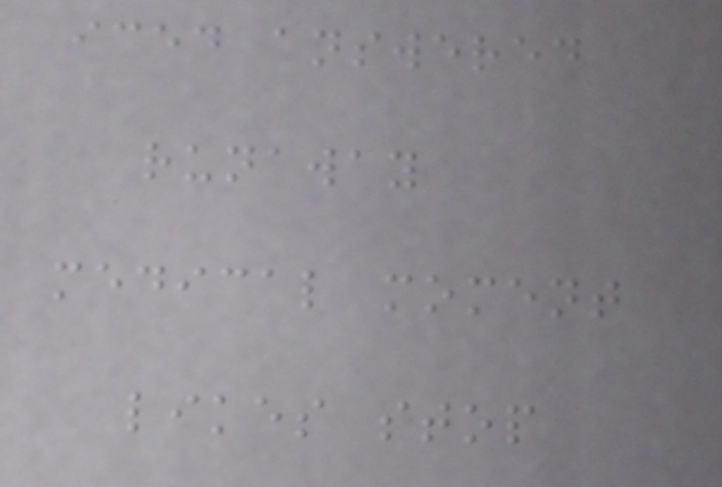iced answered
runaway
medical moment
likes stop
